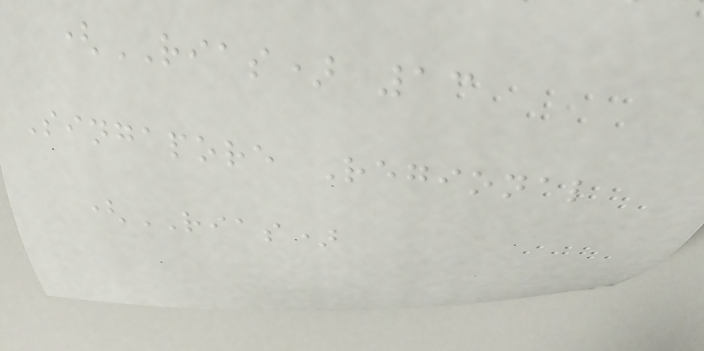(RIAS) 13
Singapore Regional
(RIAS)
